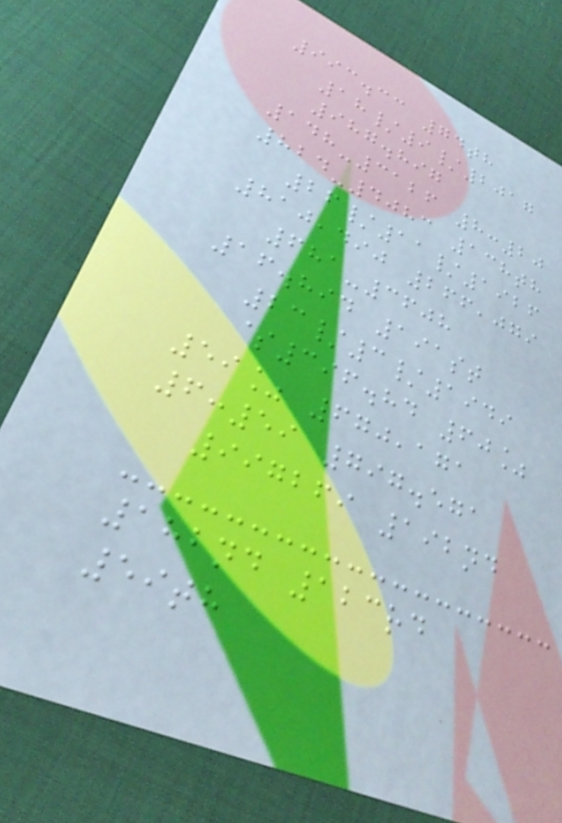993.33 74th
18/9/2017
987.897
148-3126 8:20
824-4083 138th
26/11/1926
810,490 266,079
681-3608
16.894 191st
23/3/1949
$396.84 60%
59% 670,171
6:59 797.571
997269 192nd
182nd 123rd
59th
